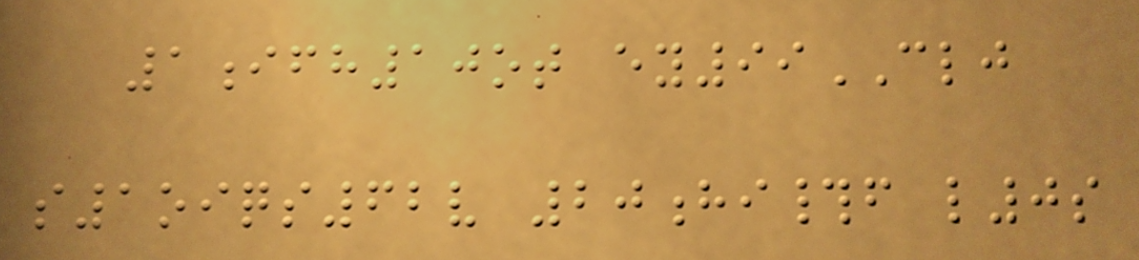1ifh10ot ey99CLJ
s1oiqs62v 20hi#f l0s
